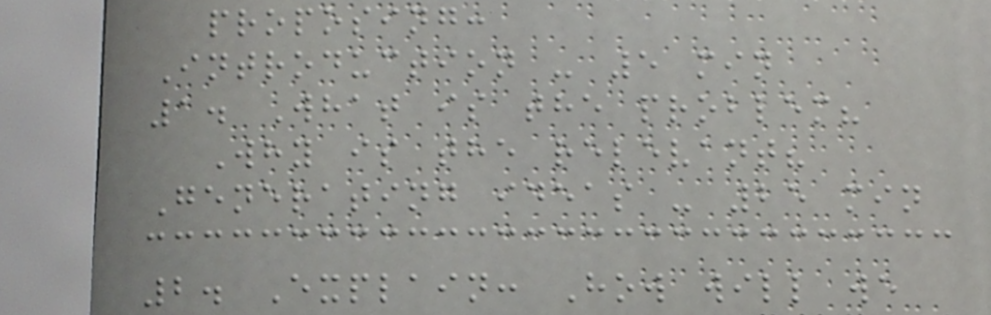proposing:
Introduction - 5 min
1. What is the problem?
Why is the relevant?
Generating ideas - 25 min
2. Explain: How will we
